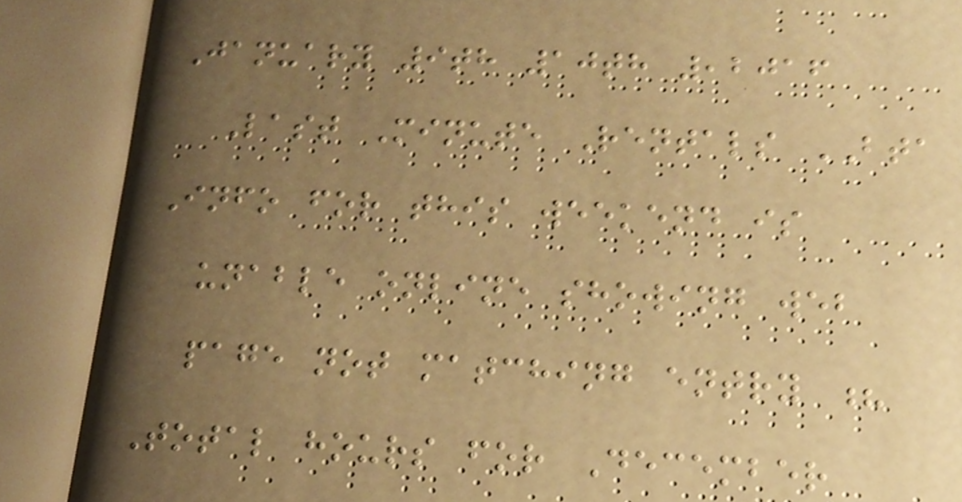January 9th 10th ,2016
Last Minute Rentals BTA
Info for this weekend is
unable online showing web
page not matching entry ?
Total hours for December
